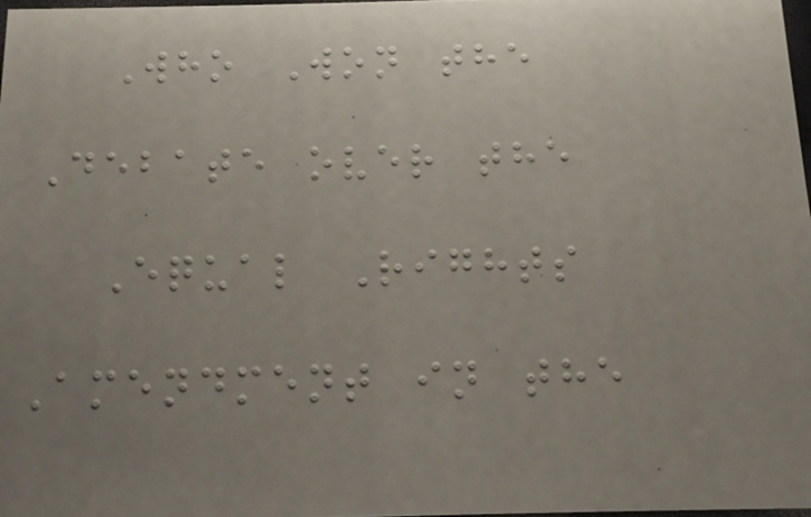Who Won the
Debate over the
Equal Rights
Amendment in the
